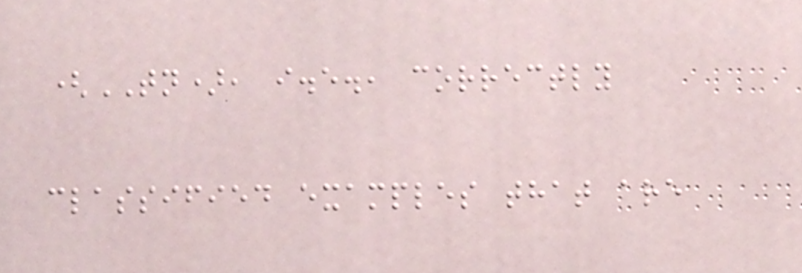(TN), i.e., correctly
classified examples that are
